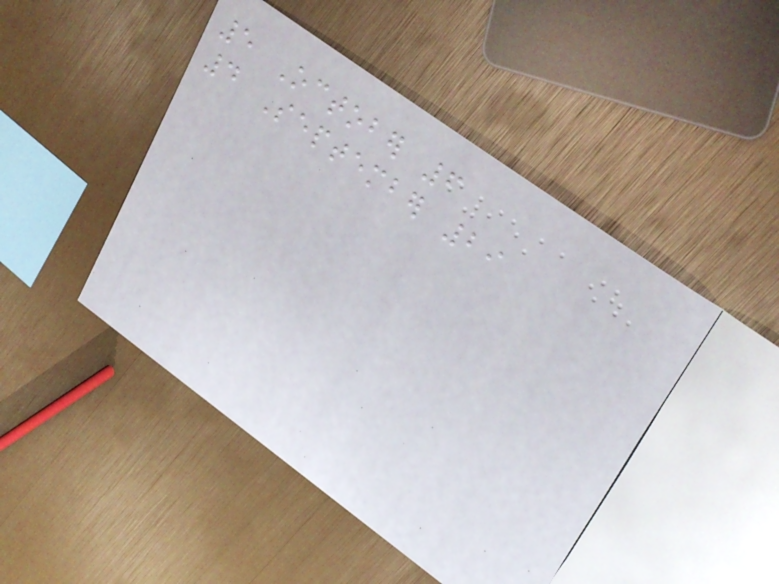5 October 6
4 September 29
